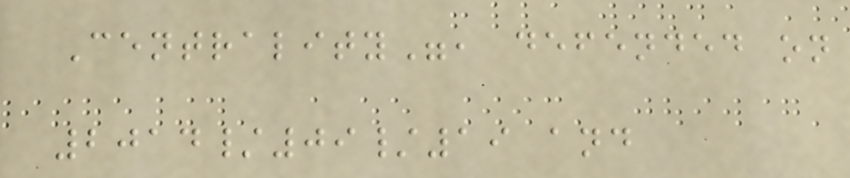Centrality", defended on
2014/09/19 and
